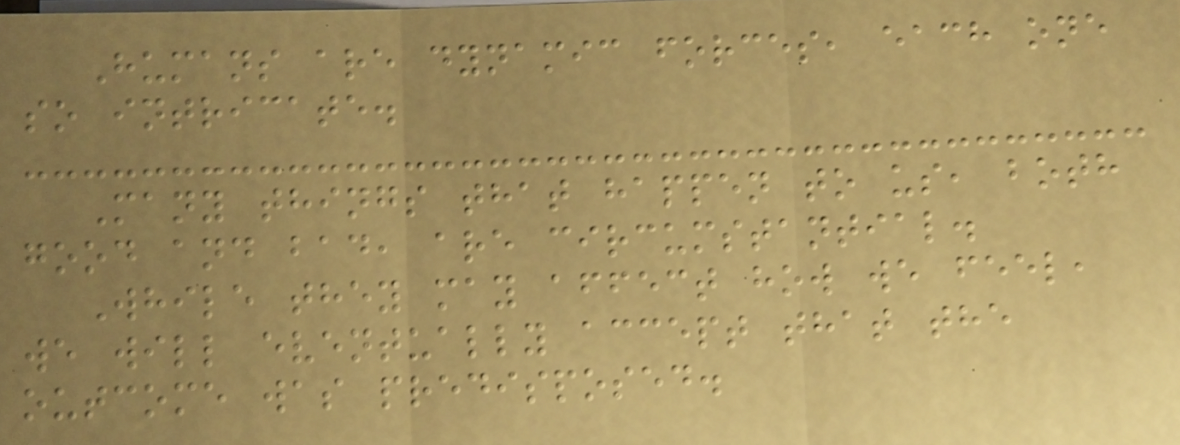Humans are dynamic forces, each one
so intricate.
Many things that happen to us, both
good and bad, are circumstantial.
While they may affect how we feel,
we will eventually accept that the
outcome was predisposed.
